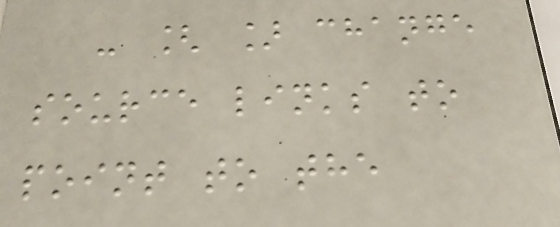- [ ] change
source links to
point to the
